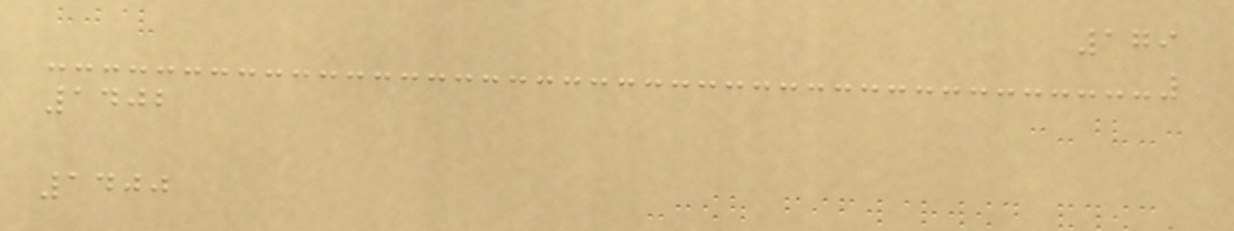179
1402
1400
